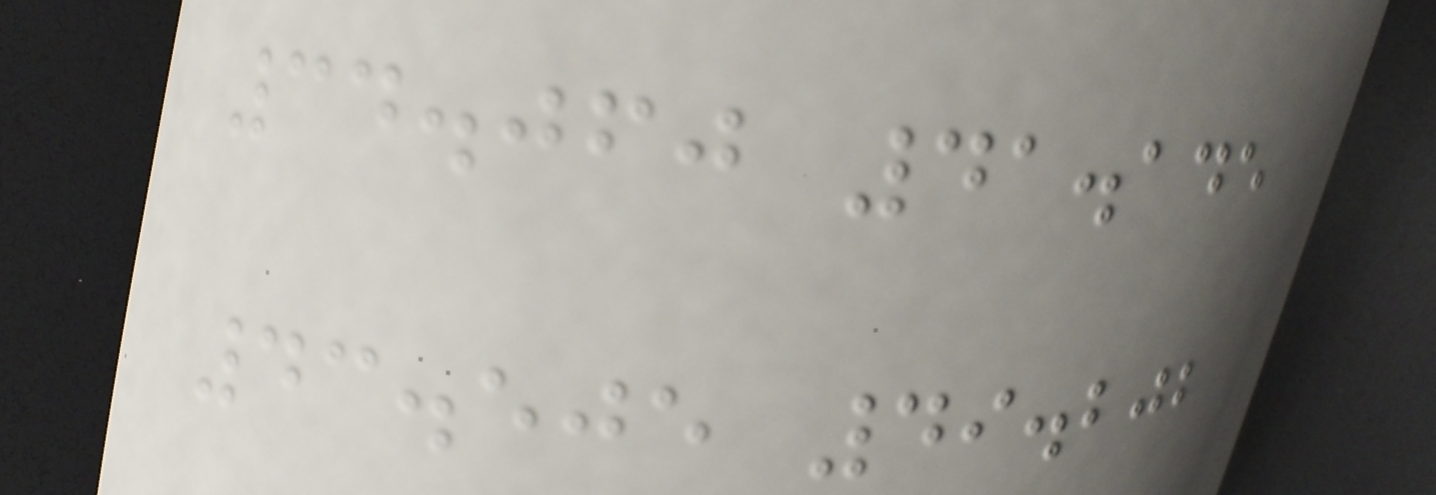34.060 41.145
43.505 49.202
